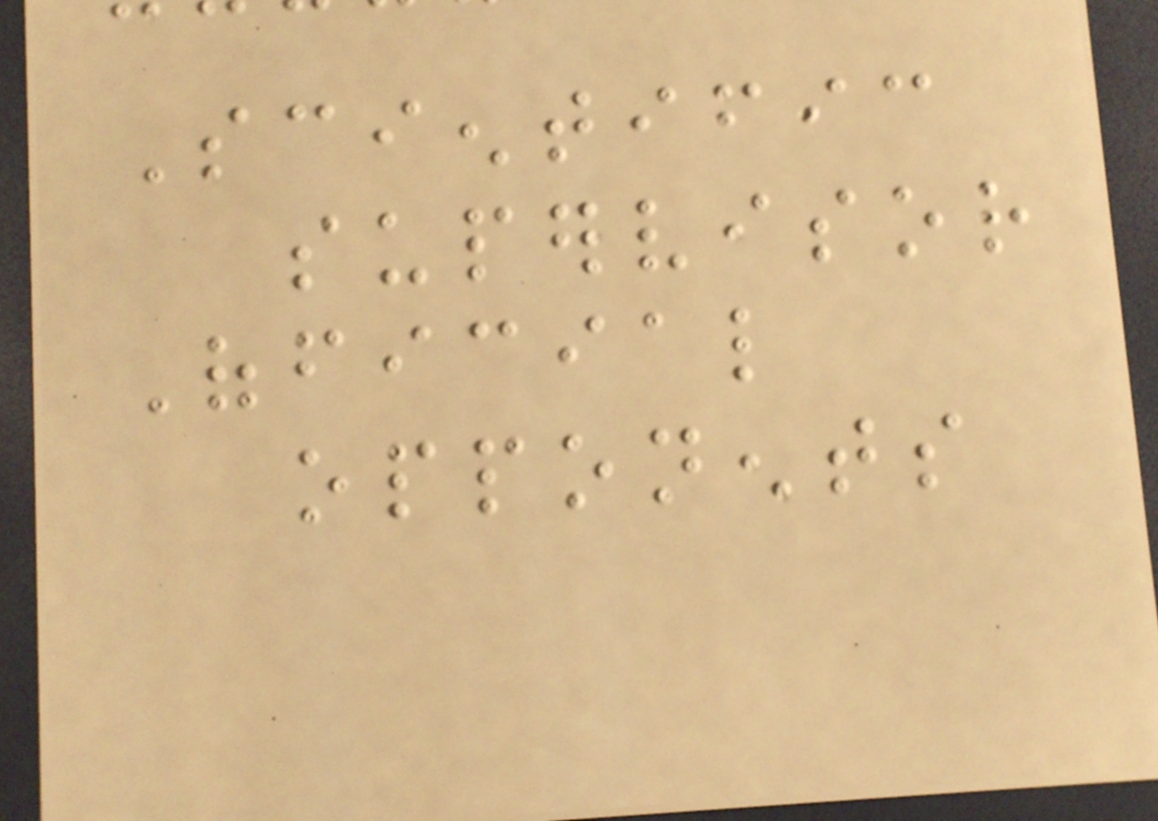Scientific
supervisor
Official
opponents
